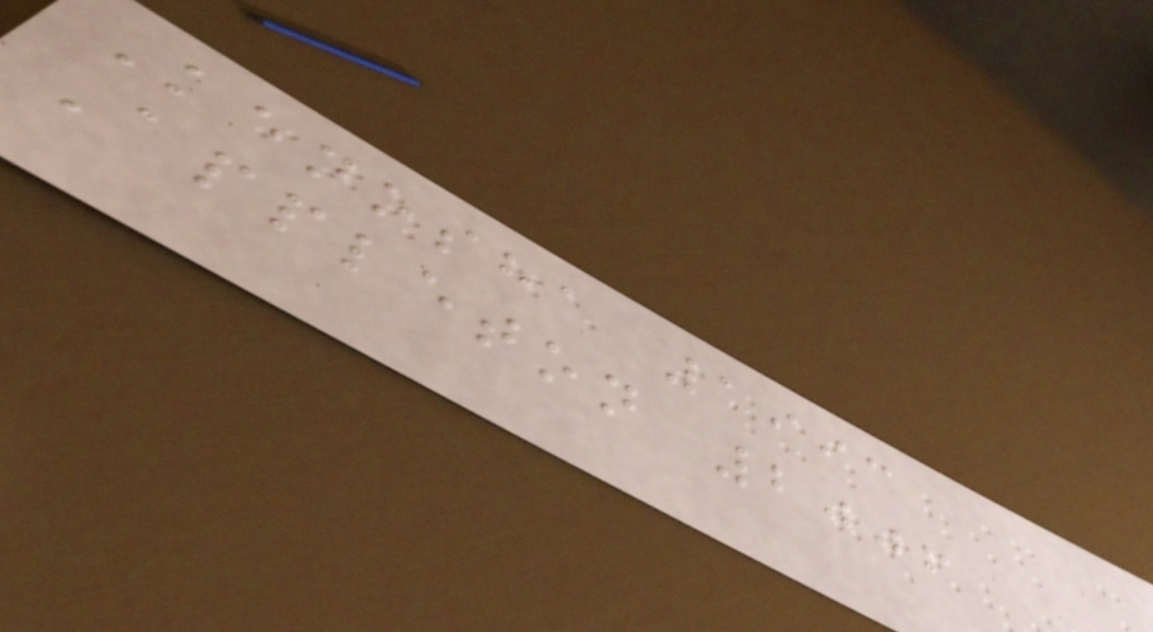Kenosha 1993
Appleton 2006
